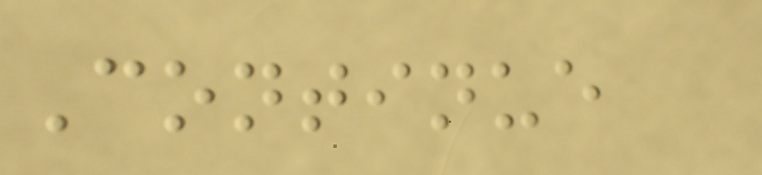Continue
